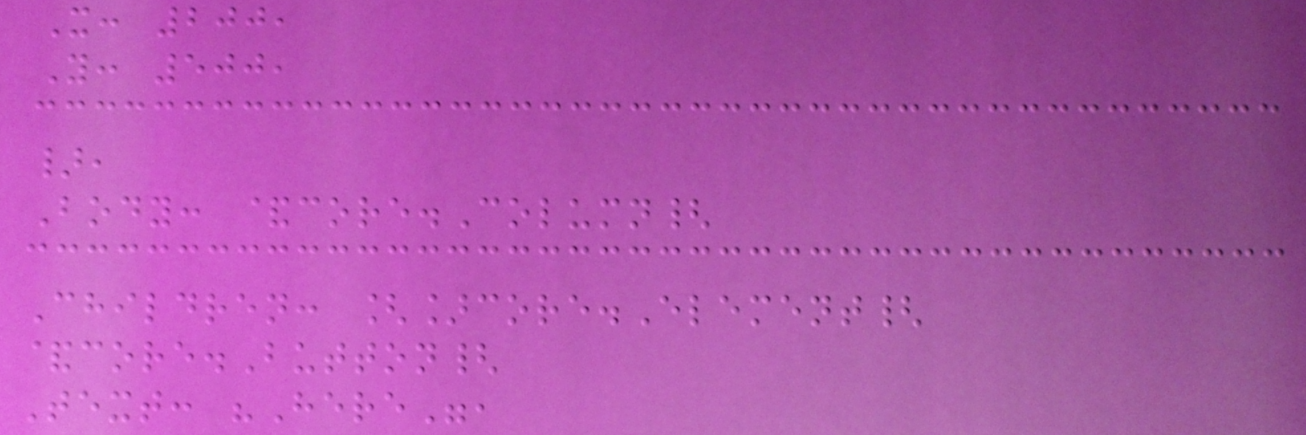X: 200,
Y: 500,
},
Body: &core.Column{
Children: []core.Element{
&core.Button{
Text: "Here",
